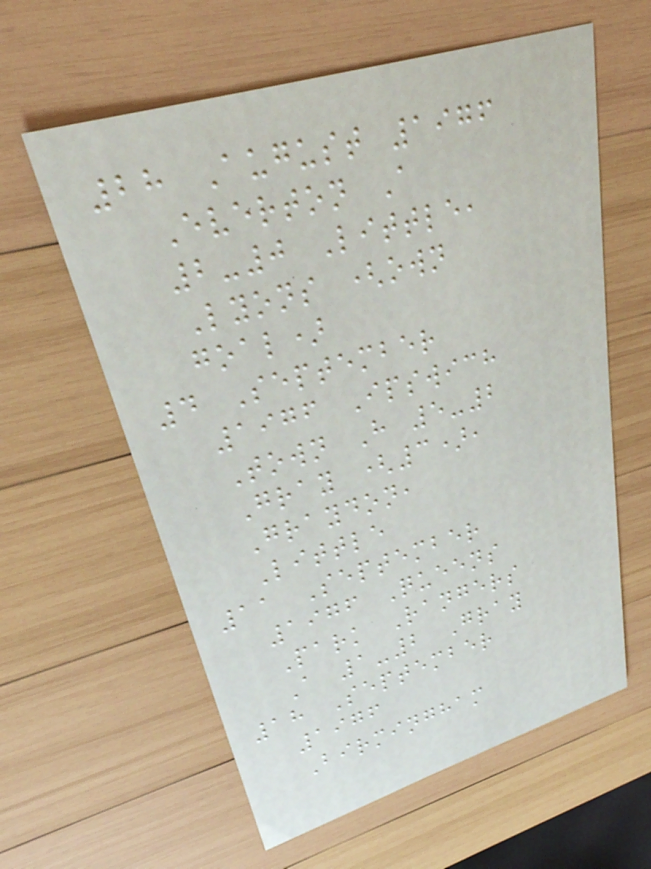28 August 1976
Everton A
2-0 Little,
Lyons (own
goal)
4 September
1976 Ipswich
Town H 5-2
Gray (3),
Graydon,
Little
11 September
1976 Queens
Park Rangers
A 1-2 Gray
18 September
1976
Birmingham
